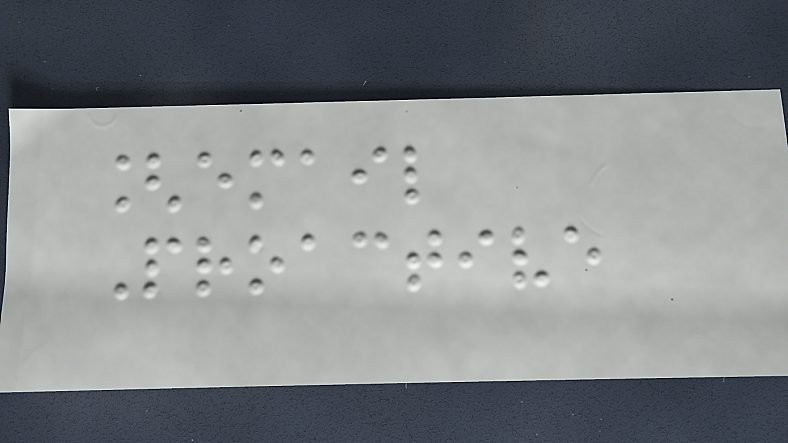[email
Proactive
